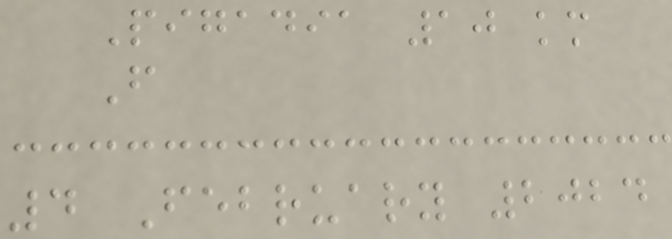Pigadia 10 km
F
4 February 2024
